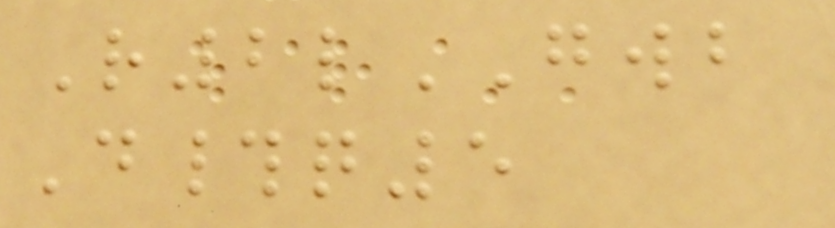R2lGWB
D#q5
